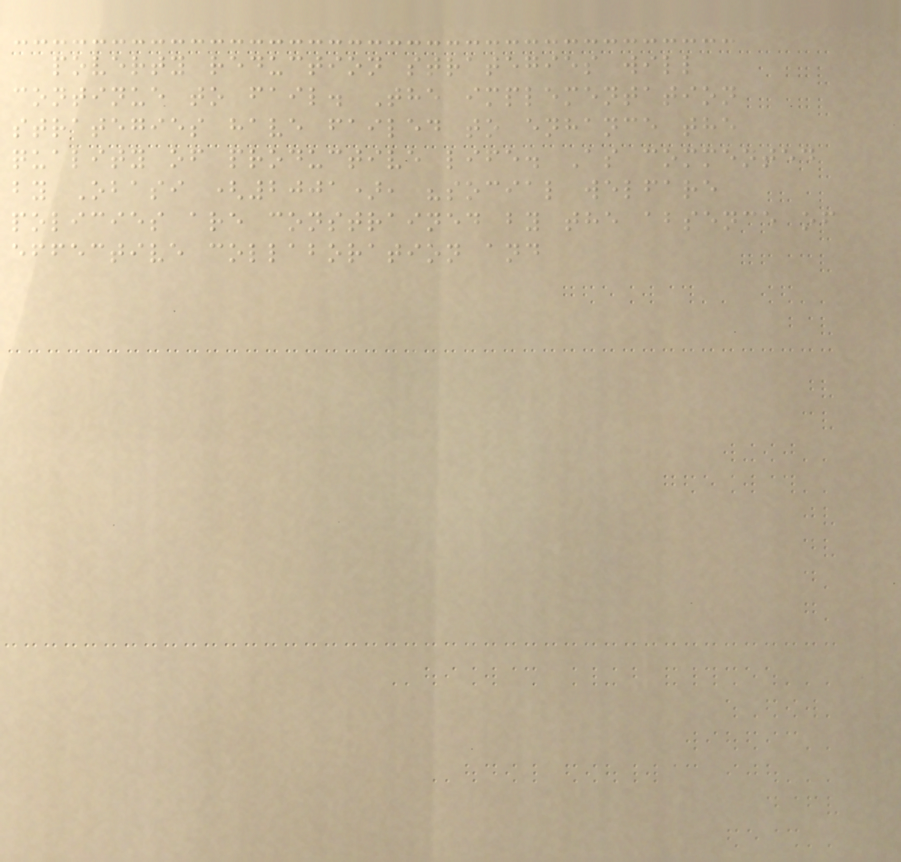poverty reduction strategies will
continue to fail. The implementation
strategies have failed to enhance the
quality of productive life. As commented
by Obasi (2001), "social welfare
policies are constrained by the absence of
effective collaboration and
